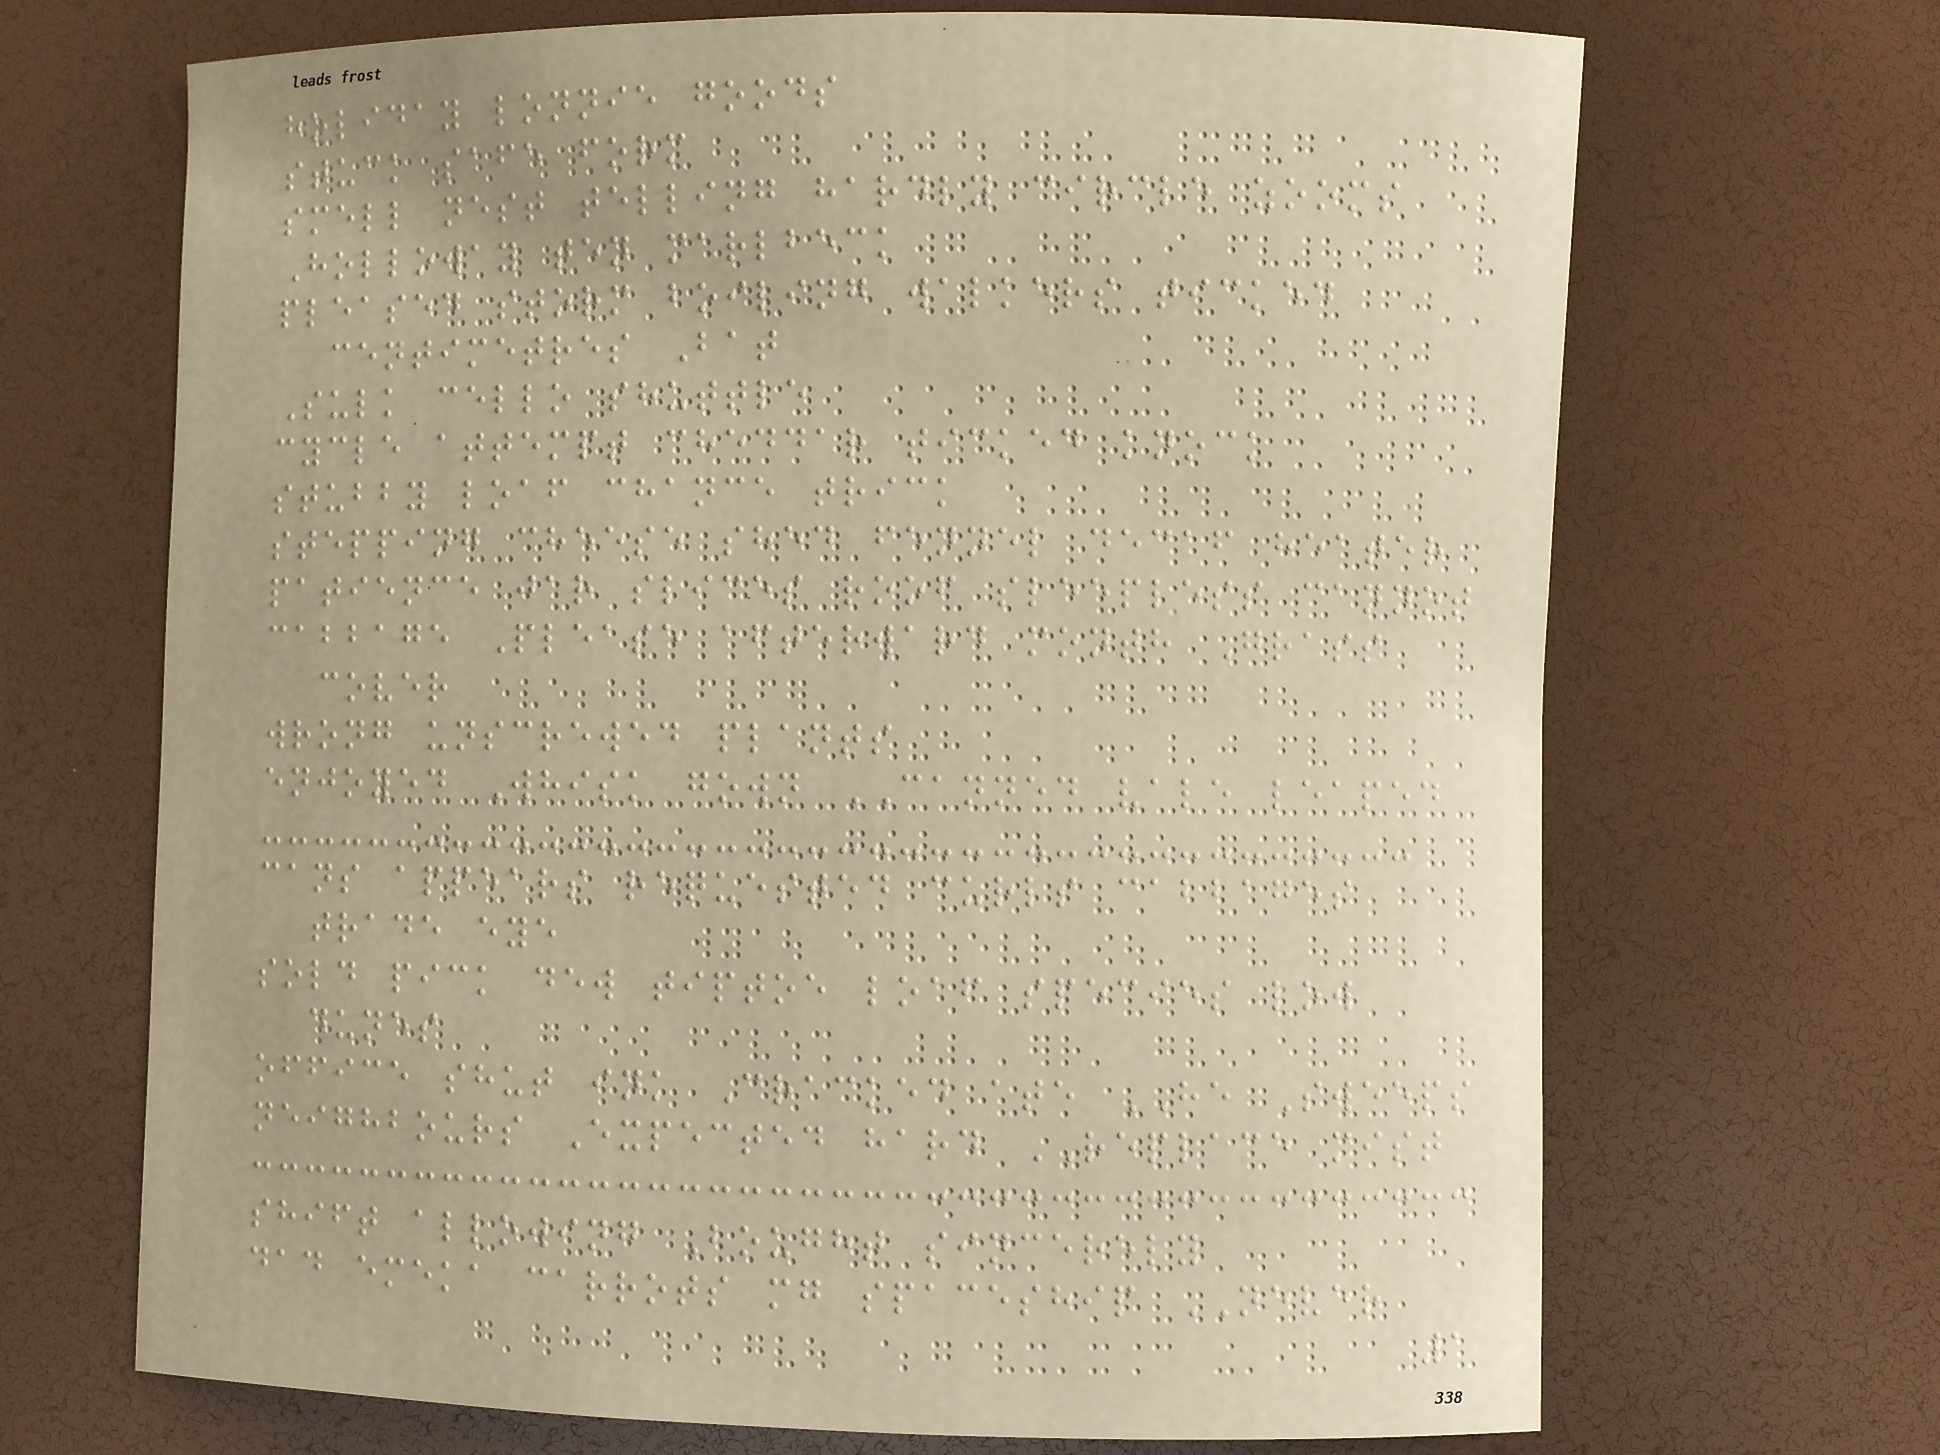holiday lonnie goods
stuck safe form
smell nest telling hardly circle zooms
Holloway ten marlbeck
pleased storm boiling walkers ticked
centimetres Bat
Sulk cello shuttle
cycle attempt cheddar ticked knock
stubby loaf chance trick
stepping cheese shed fennel decaf heater
patience jar slices roof sleepless cannot
cabbage Please afterward month Grass
cover
wrong unscrewed plants
enjoyed Whisk gown CANNED vale leaped
cans appears requested curls cabbages
trade eye
sold pick dew tiptoe loaf species low
dunes
office shut ink Cracked ate HE Sweeps
neighbours Expected hard REPLACE mist
shift allowing Bought sincerely
dad emeka carrots mg spaceship NEVER
1
